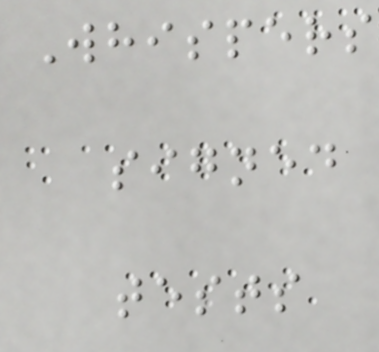Whispers
signed
tests
